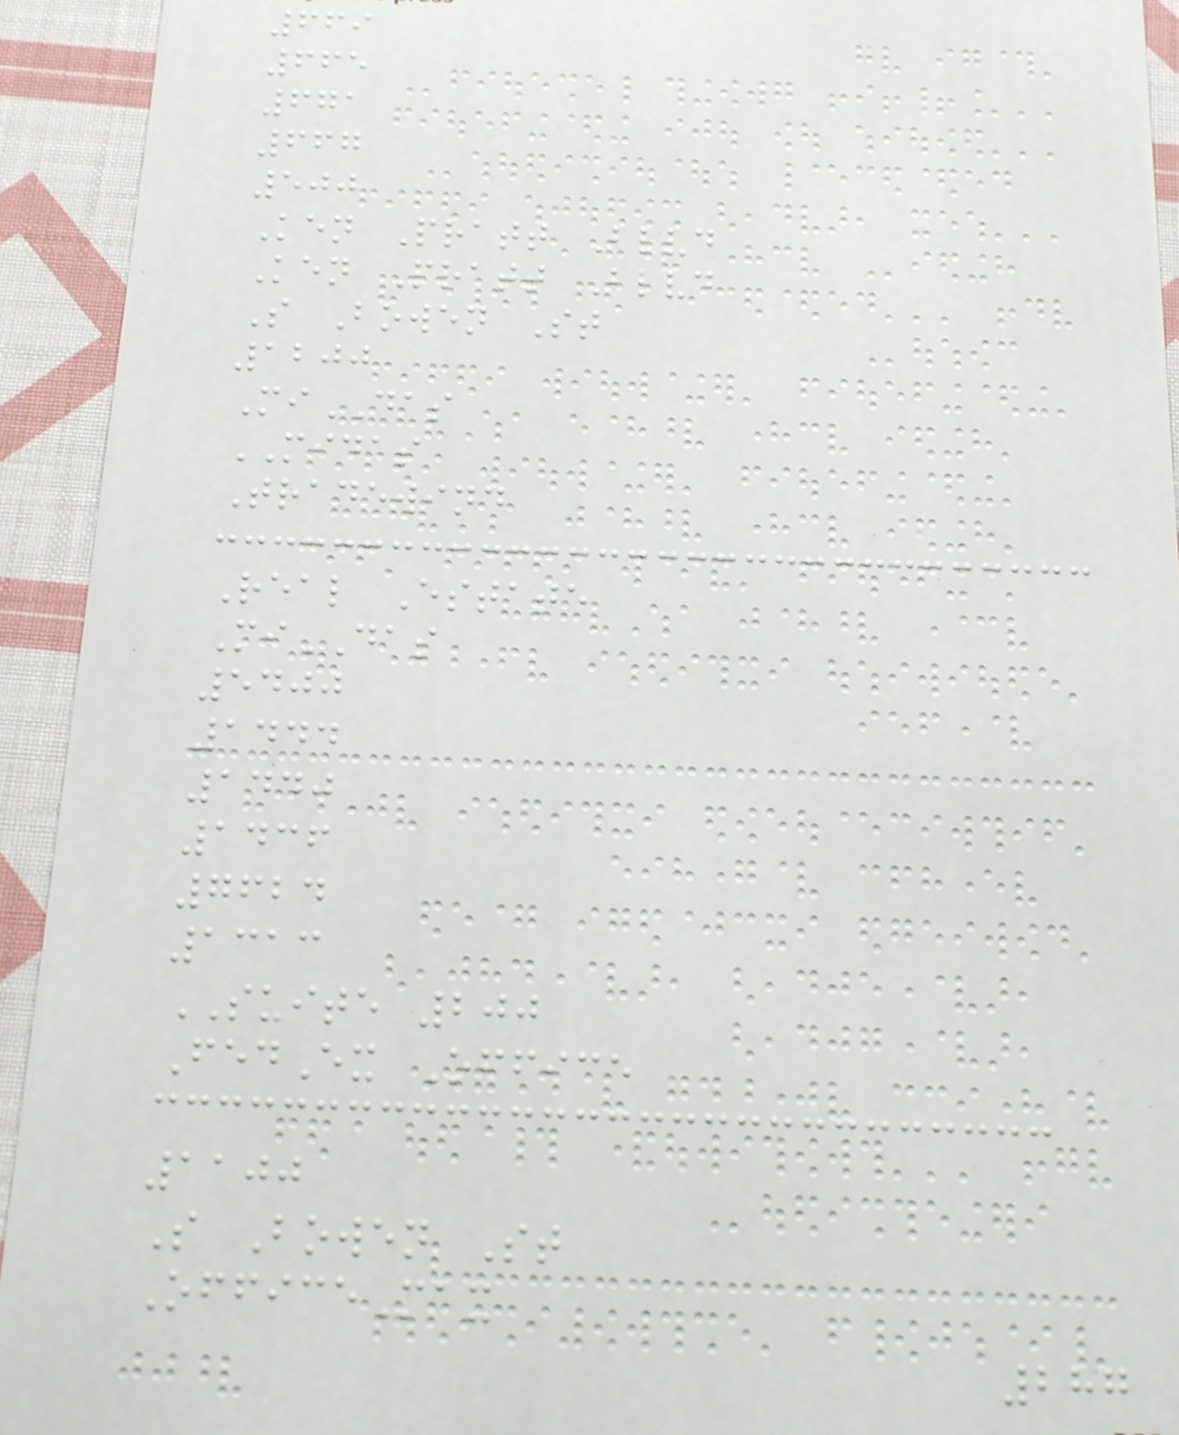669
665
671
667
500
Ken Pratt Blvd
Ken Pratt Blvd
S Bowen St
1200
MiDAS
MIDAS
Tradewind
Real Estate
MiDAS
5400
1444
1440
1436
7624
1313
SUITE 200
FedEx Office
1100
S Bowen St
OfficeMax
287
